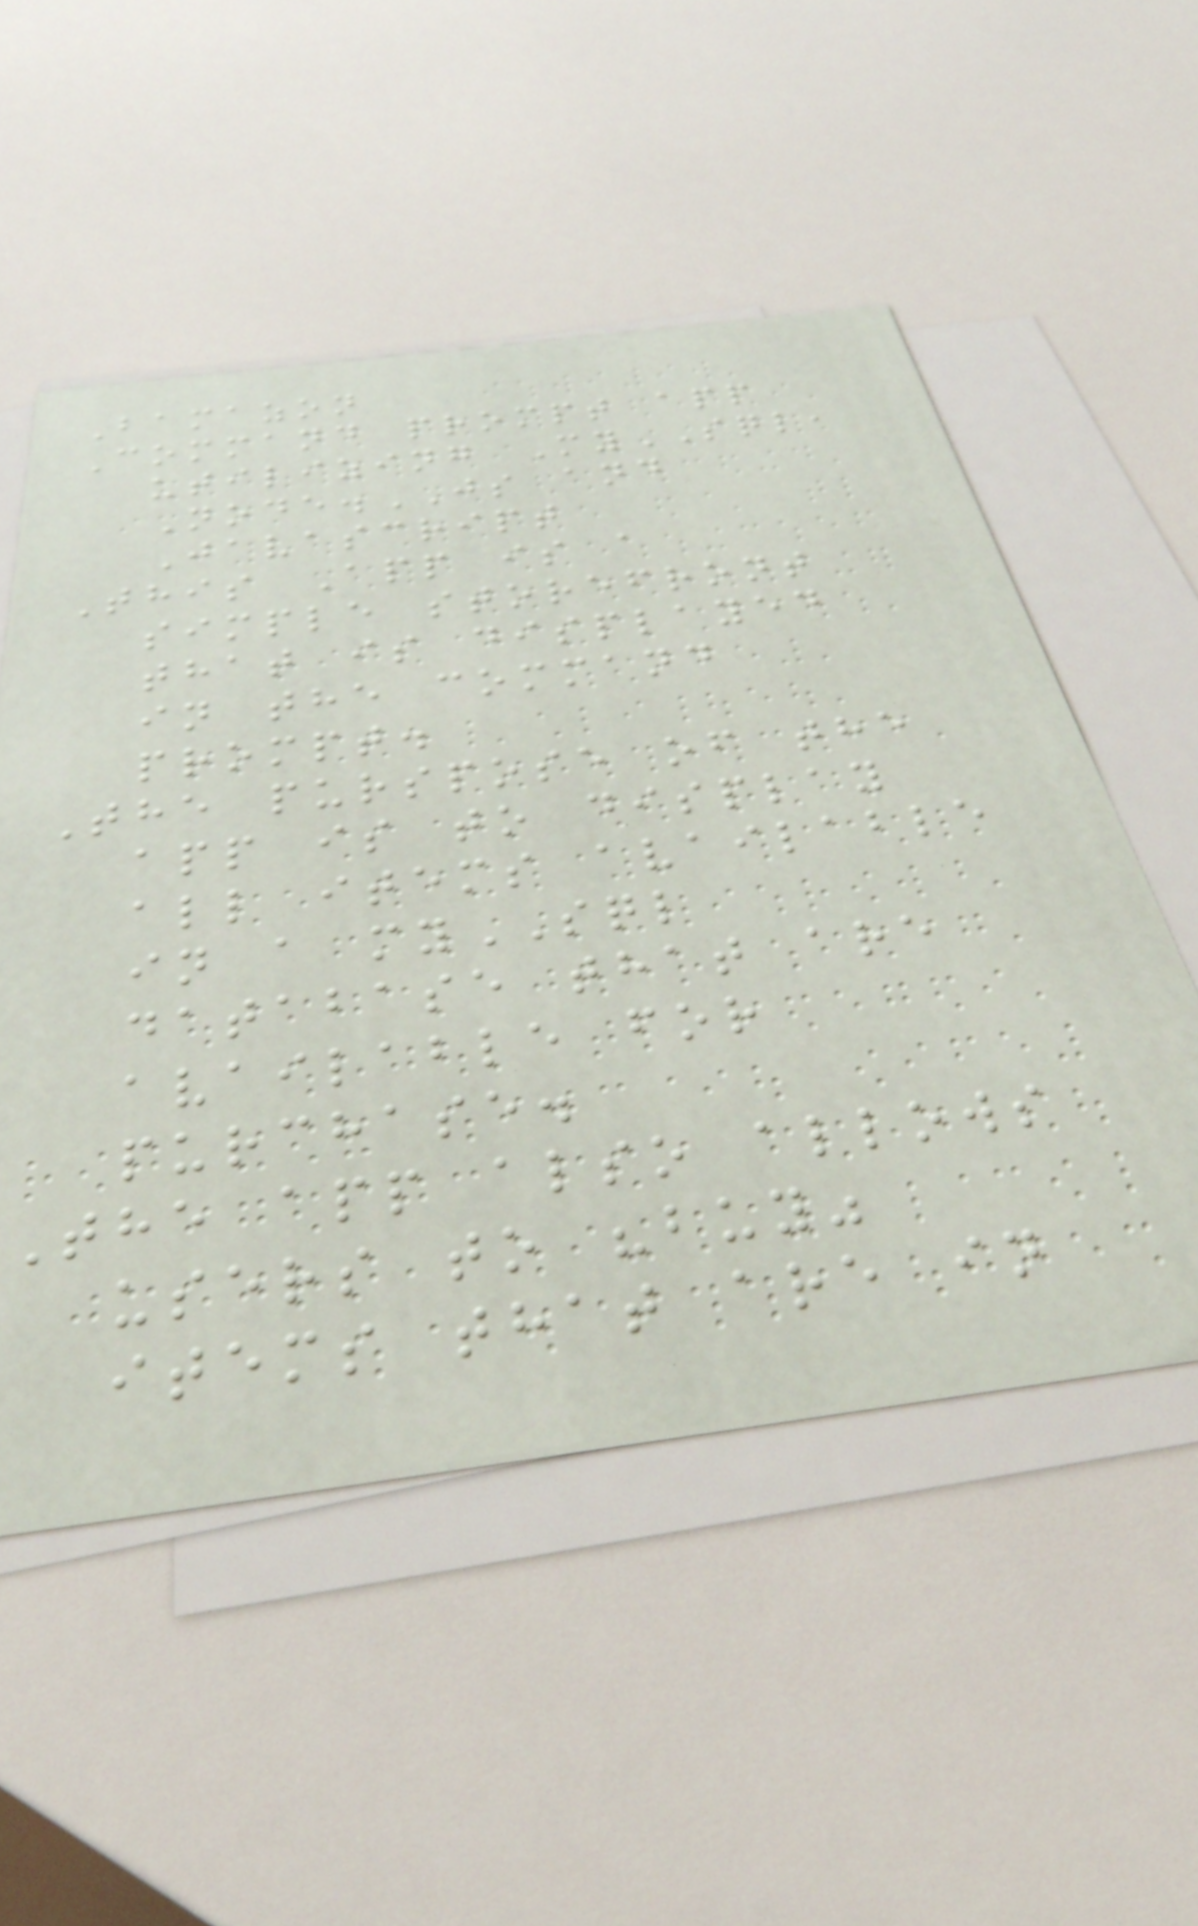Bamazon
Command prompt app
utilizing MySQL,
Node.JS and
Javascript
This App is a
simple storefront
that is displayed
in the command
prompt.
The purspose of the
app is to display
all items available
in a mySQL
database that are
available for
purchase.
The app also allows
users to "buy"
items that are in
